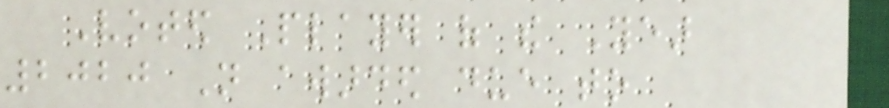Voted Player of the Year
2020 Not awarded due to
